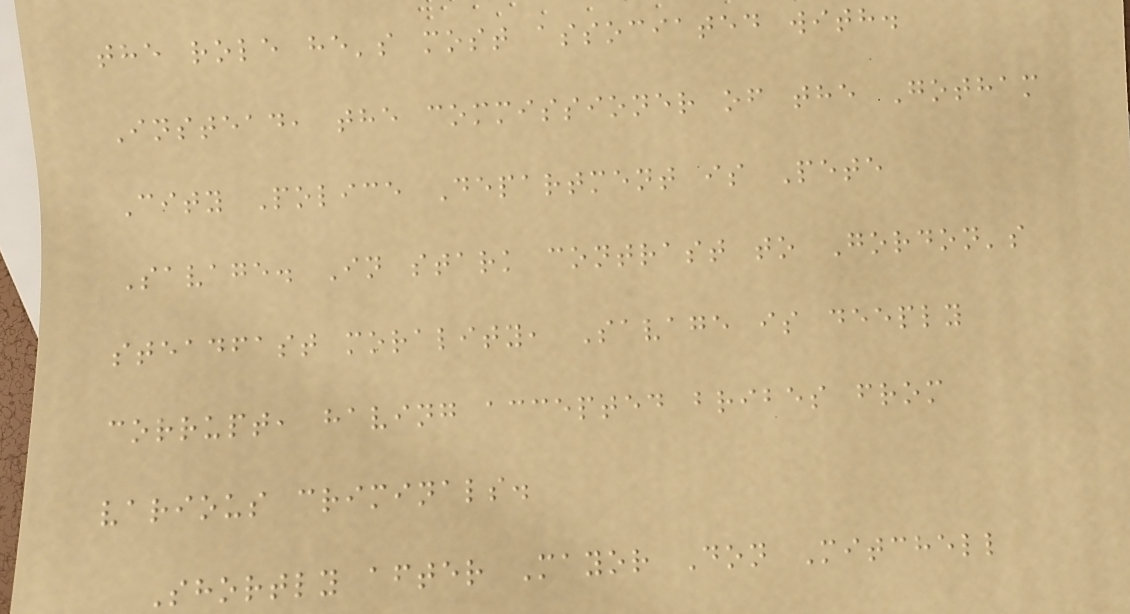the role he's most associated with.
Instead, the commissioner of the Gotham
City Police Department is Pete
Savage. In stark contrast to Gordon's
steadfast morality, Savage is deeply
corrupt, having accepted bribes from
various criminals.
Shortly after Mayor Don Mitchell
